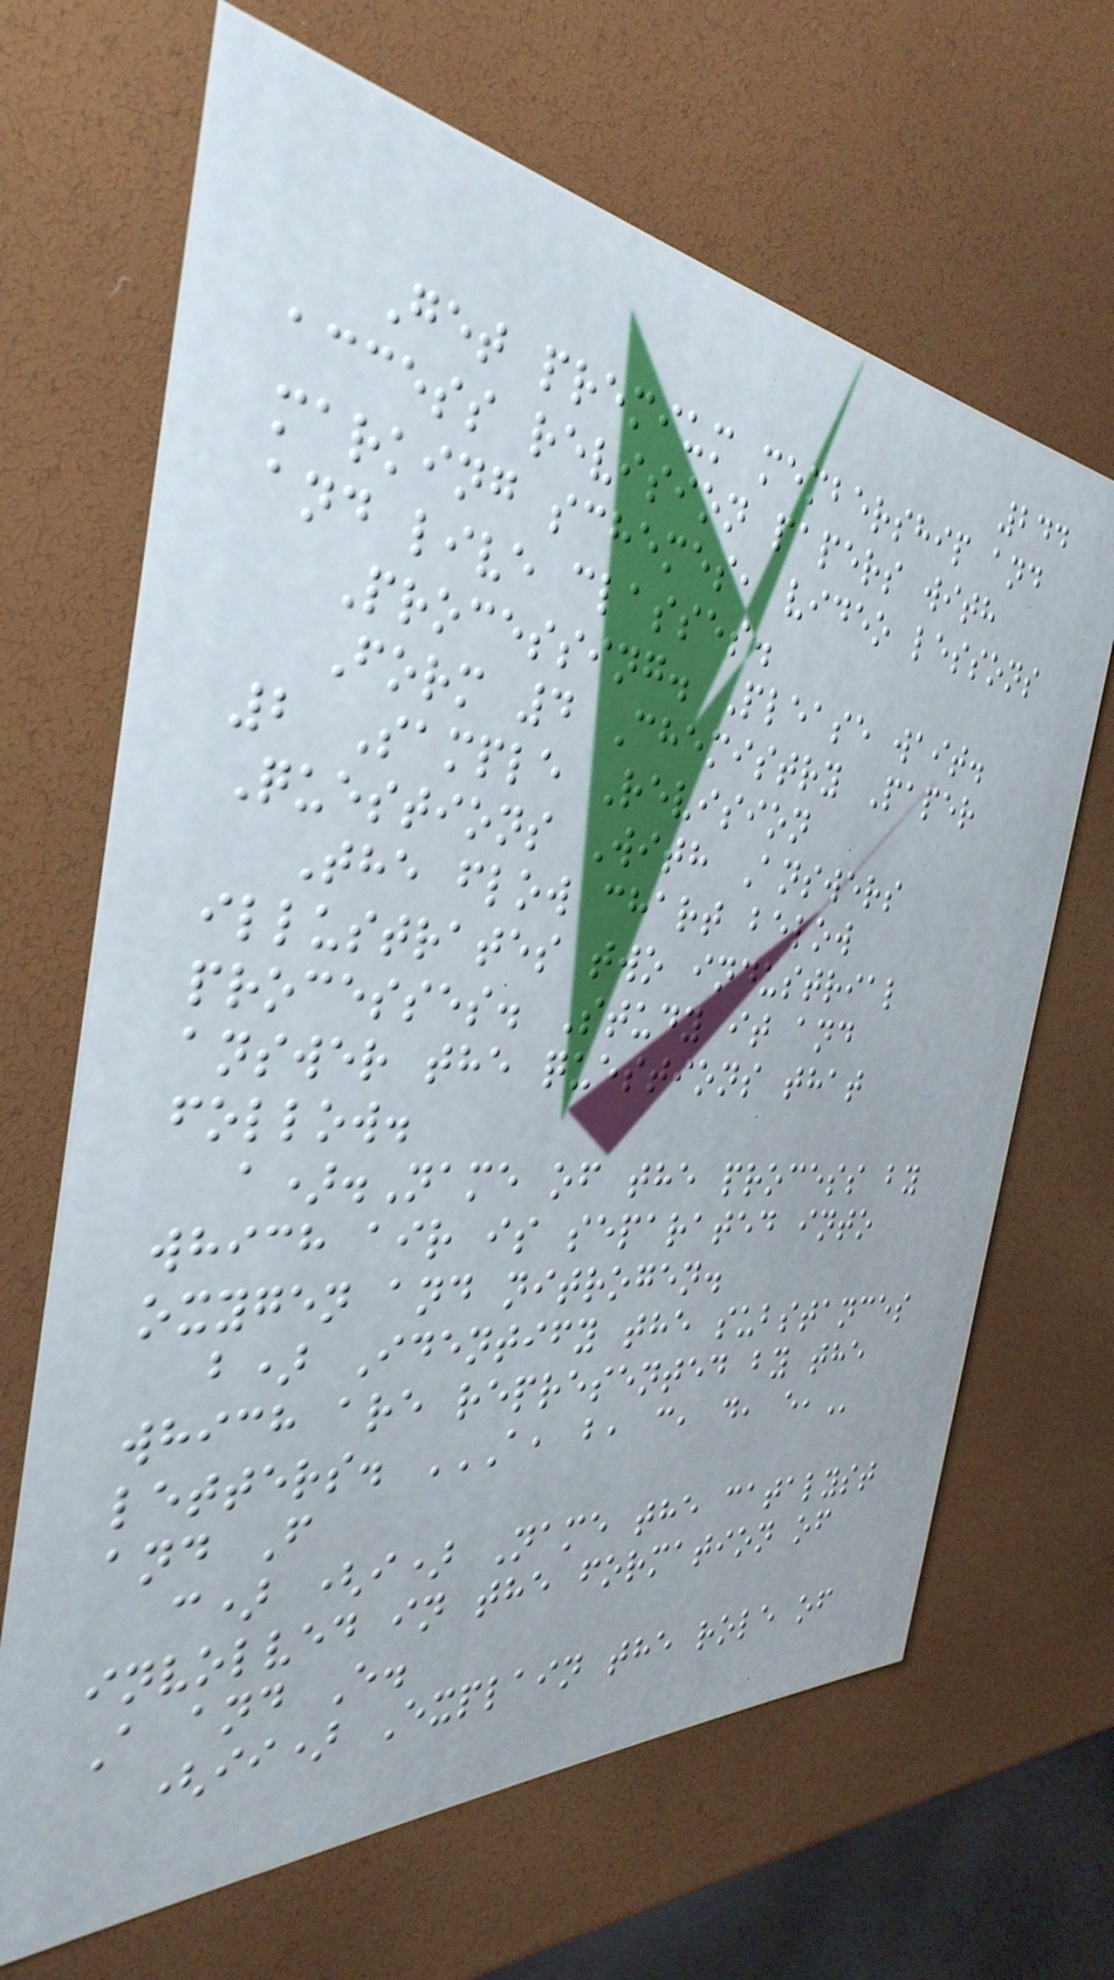244
Get premium membership and
access revision papers with
marking schemes, video lessons
and live classes.
Processing. Please wait.
Form 4 Chemistry Paper
2 Sample Revision
Questions With Answers
The flow chart below
illustrates two industrial
processes. Study it and
answer the questions that
follow.
a).Name of the process by
which air is separated into
oxygen and nitrogen.
b) Identify the substances
which are represented by the
letters. A, B, C, D, E,
and F
c) (i) Name the catalyst
involved in the formation of
A and E.
(ii) Explain the role of
